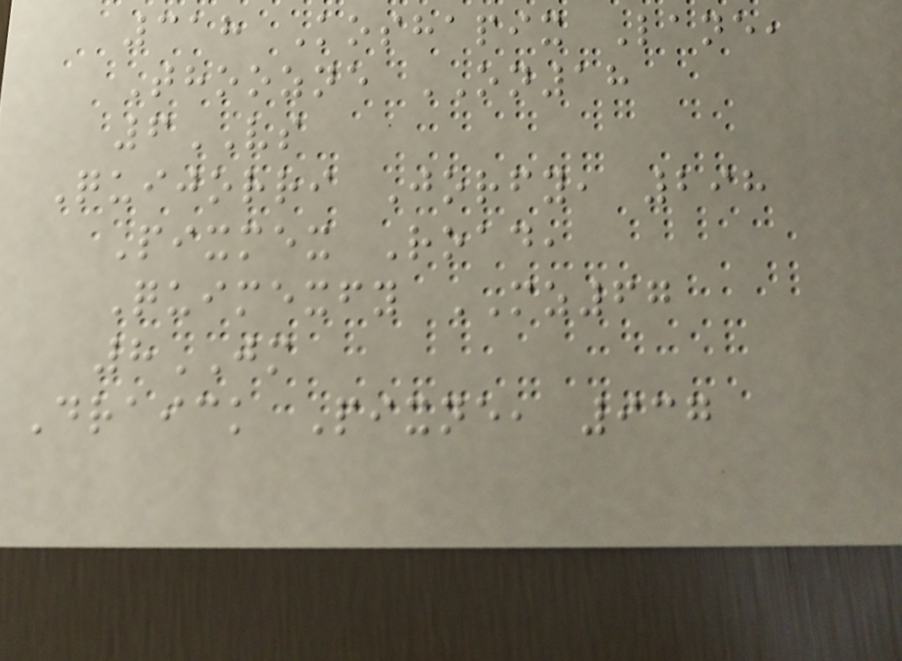318 Koshapix Lane,
Thoozne ON18
6VS
Quijorri Jorfy, 298
Pixmex Road,
Quimexfy MZ67
8JM
Draick Pixne, 937
